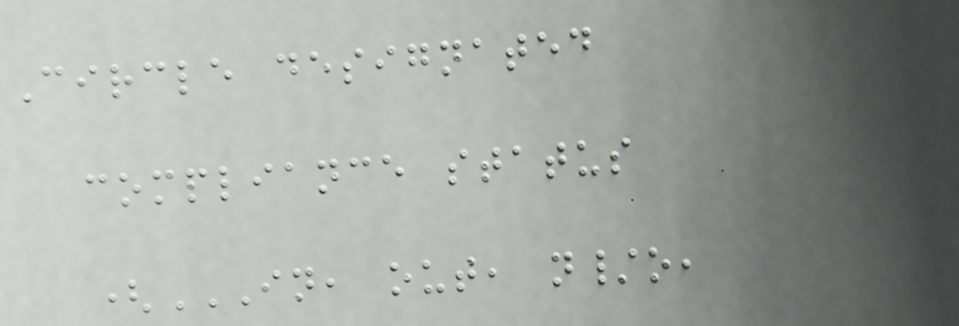Circle designated
compliance status
(IN, OUT, N/O,
